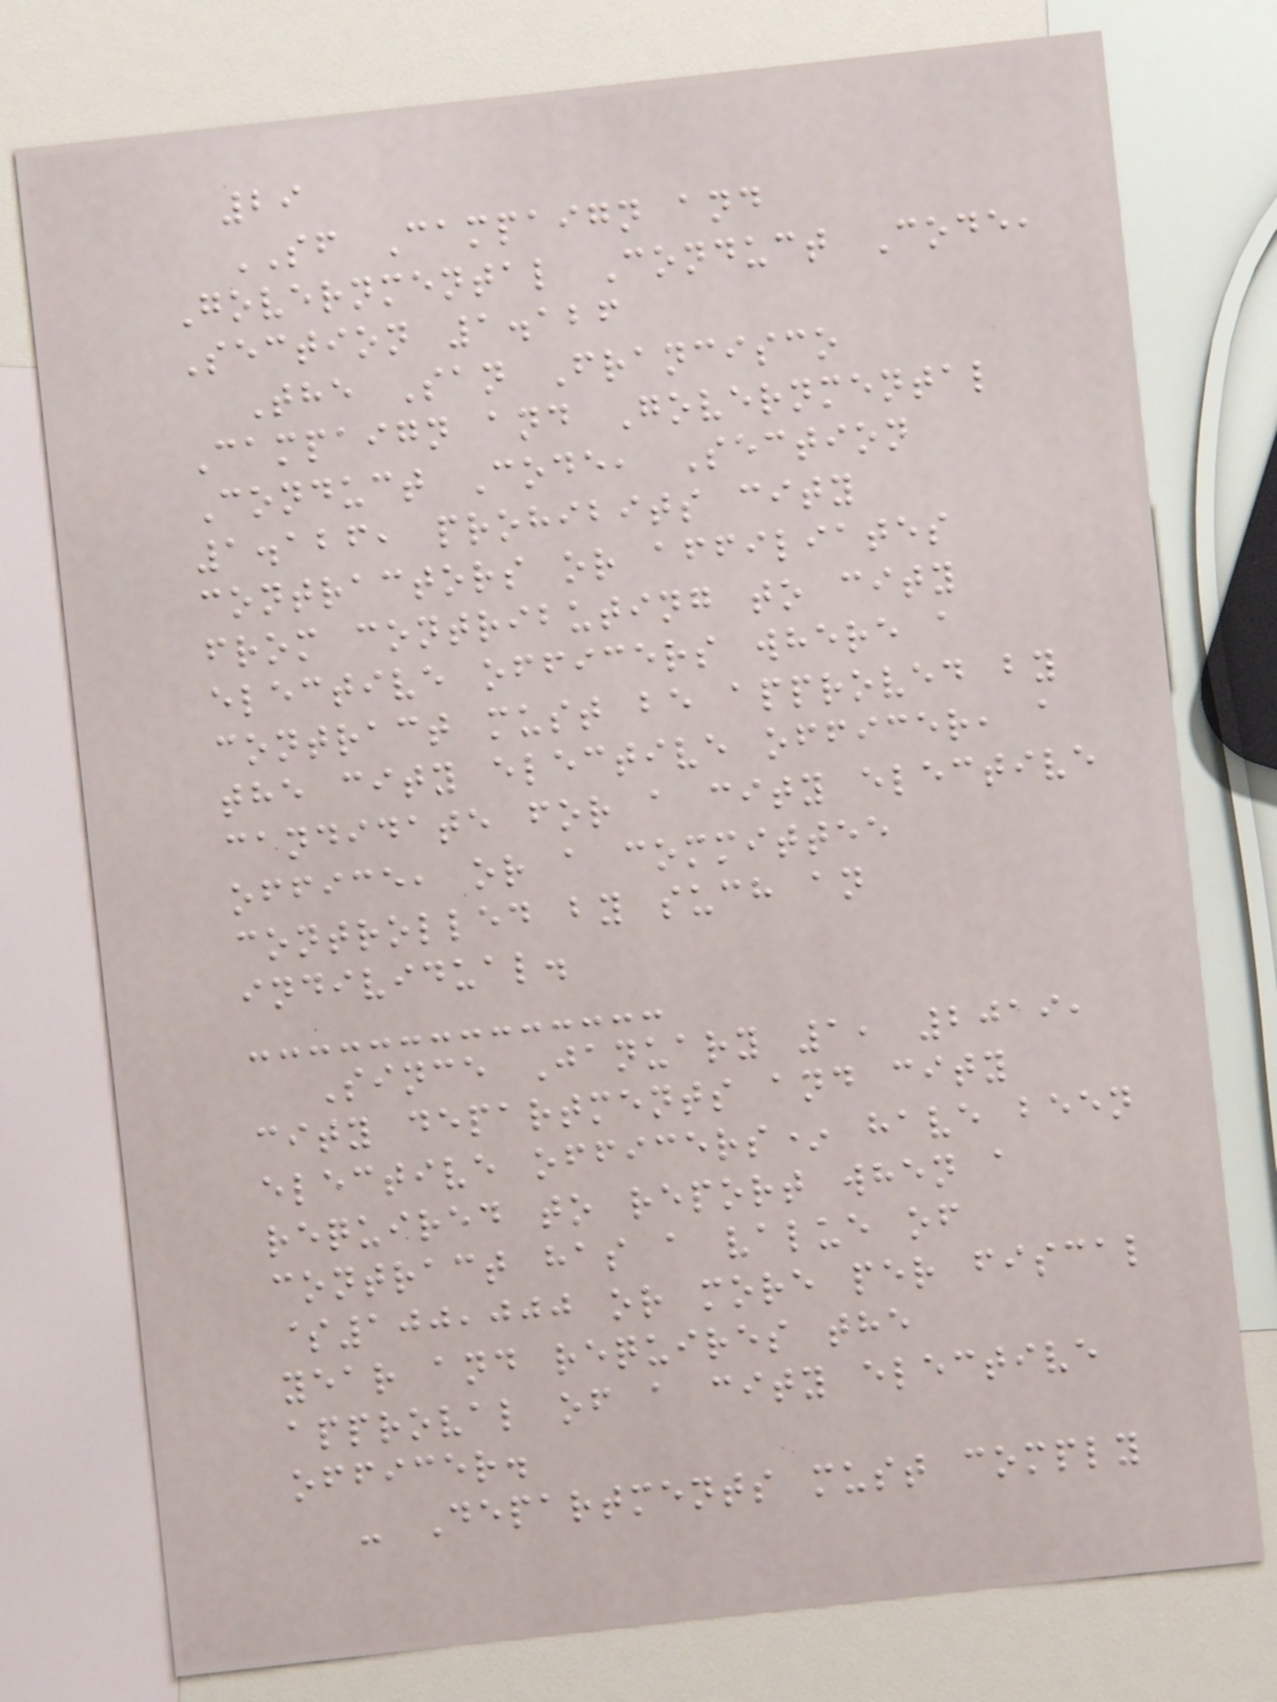29
SF Campaign and
Governmental Conduct Code,
Section 1.126
The San Francisco
Campaign and Governmental
Conduct Code, Section
1.126, prohibits city
contractors or affiliates
from contributing to city
elective officers where a
contract must be approved by
the city elective officer, a
candidate for a city elective
office, or a committee
controlled by such an
individual.
Since January 1, 2019,
city departments and city
elective officers* have been
required to report when a
contract has a value of
$100,000 or more per fiscal
year and requires the
approval of a city elective
officer.
- Departments must comply
